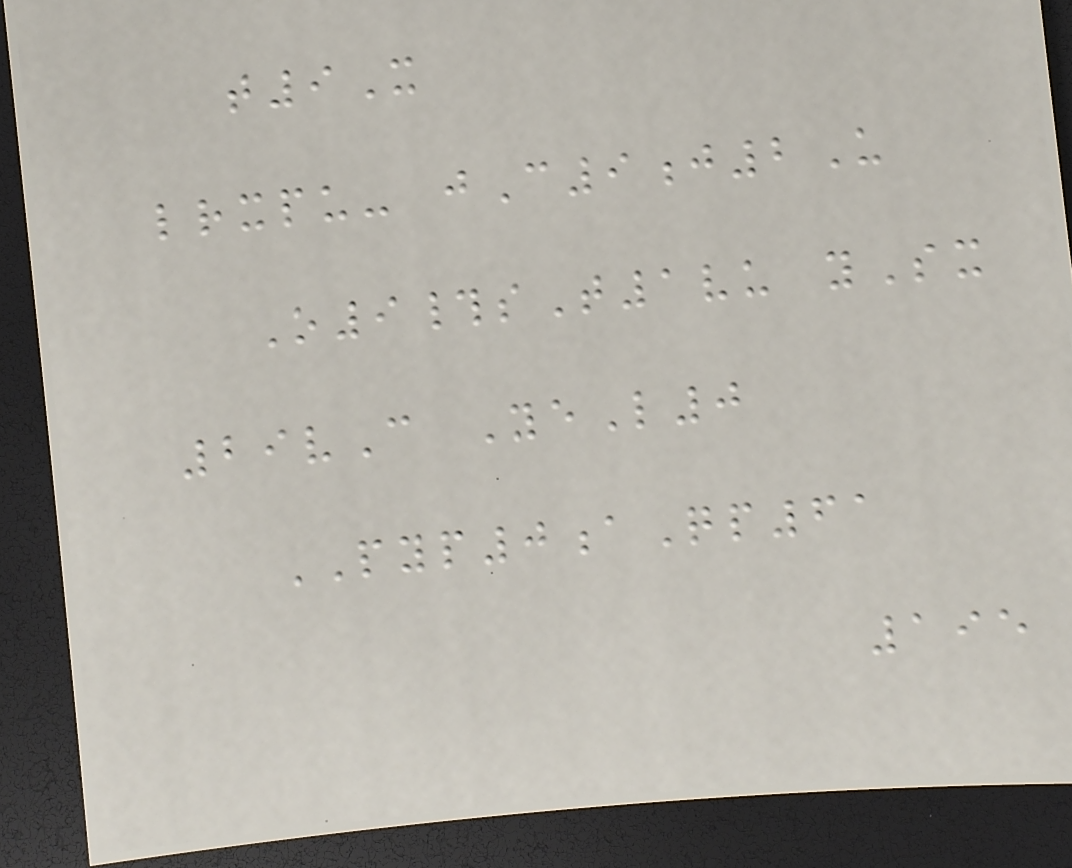t9X
lrxpu- jC9j2U
O9#sT1vu ySx
29vC YeL0
PYP0aQp61
195
